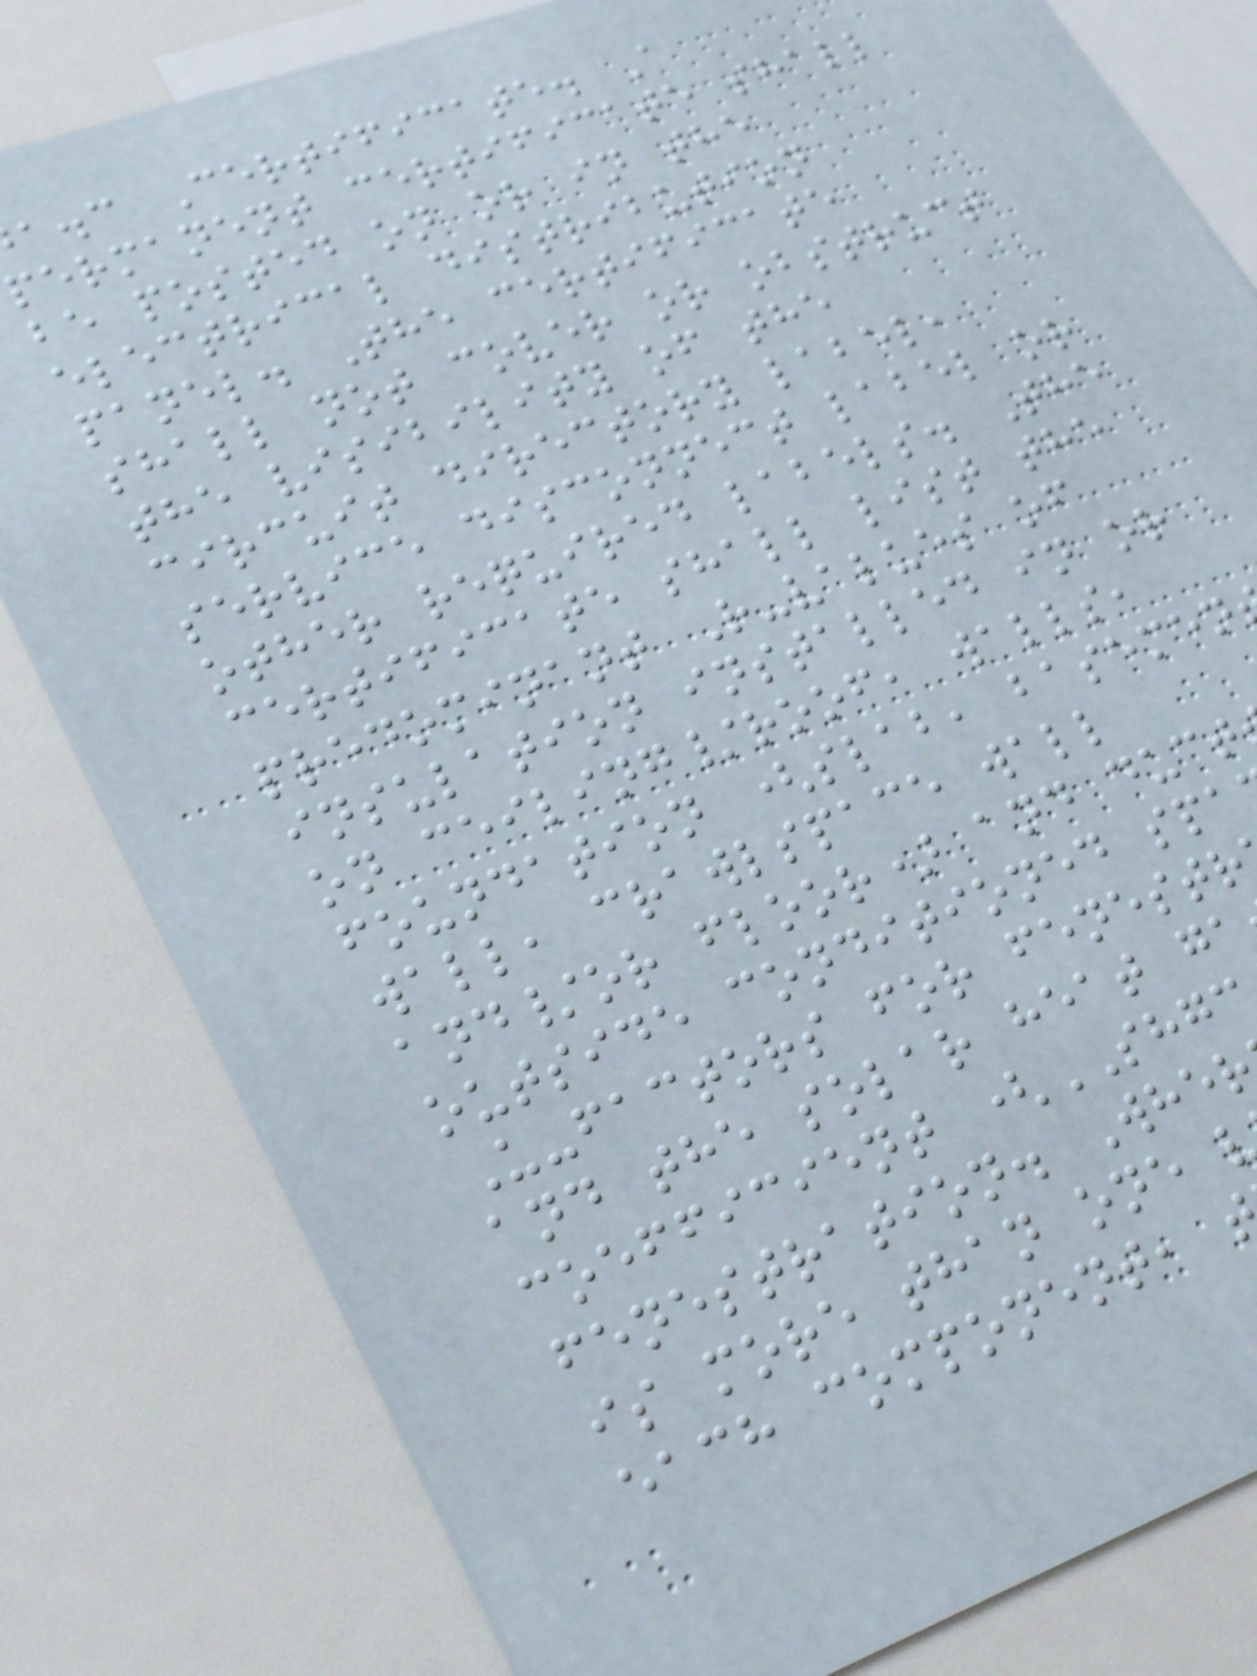a.c Certificate. A
permanent certificate shall
be posted on or in the
electrical distribution
panel. The certificate
shall not cover or obstruct
the visibility of the
circuit directory label,
service disconnect label or
other required labels. The
certificate shall list the
predominant R-values of
insulation installed in or
on ceiling/roof, walls,
foundation (slab, basemen
wall, crawlspace wall
and/or floor) and duct
outside conditioned spa
U-factors for fenestr
and the solar heat ga
coefficient (SHGC
fenestration. Whe
is more than one
each component,
